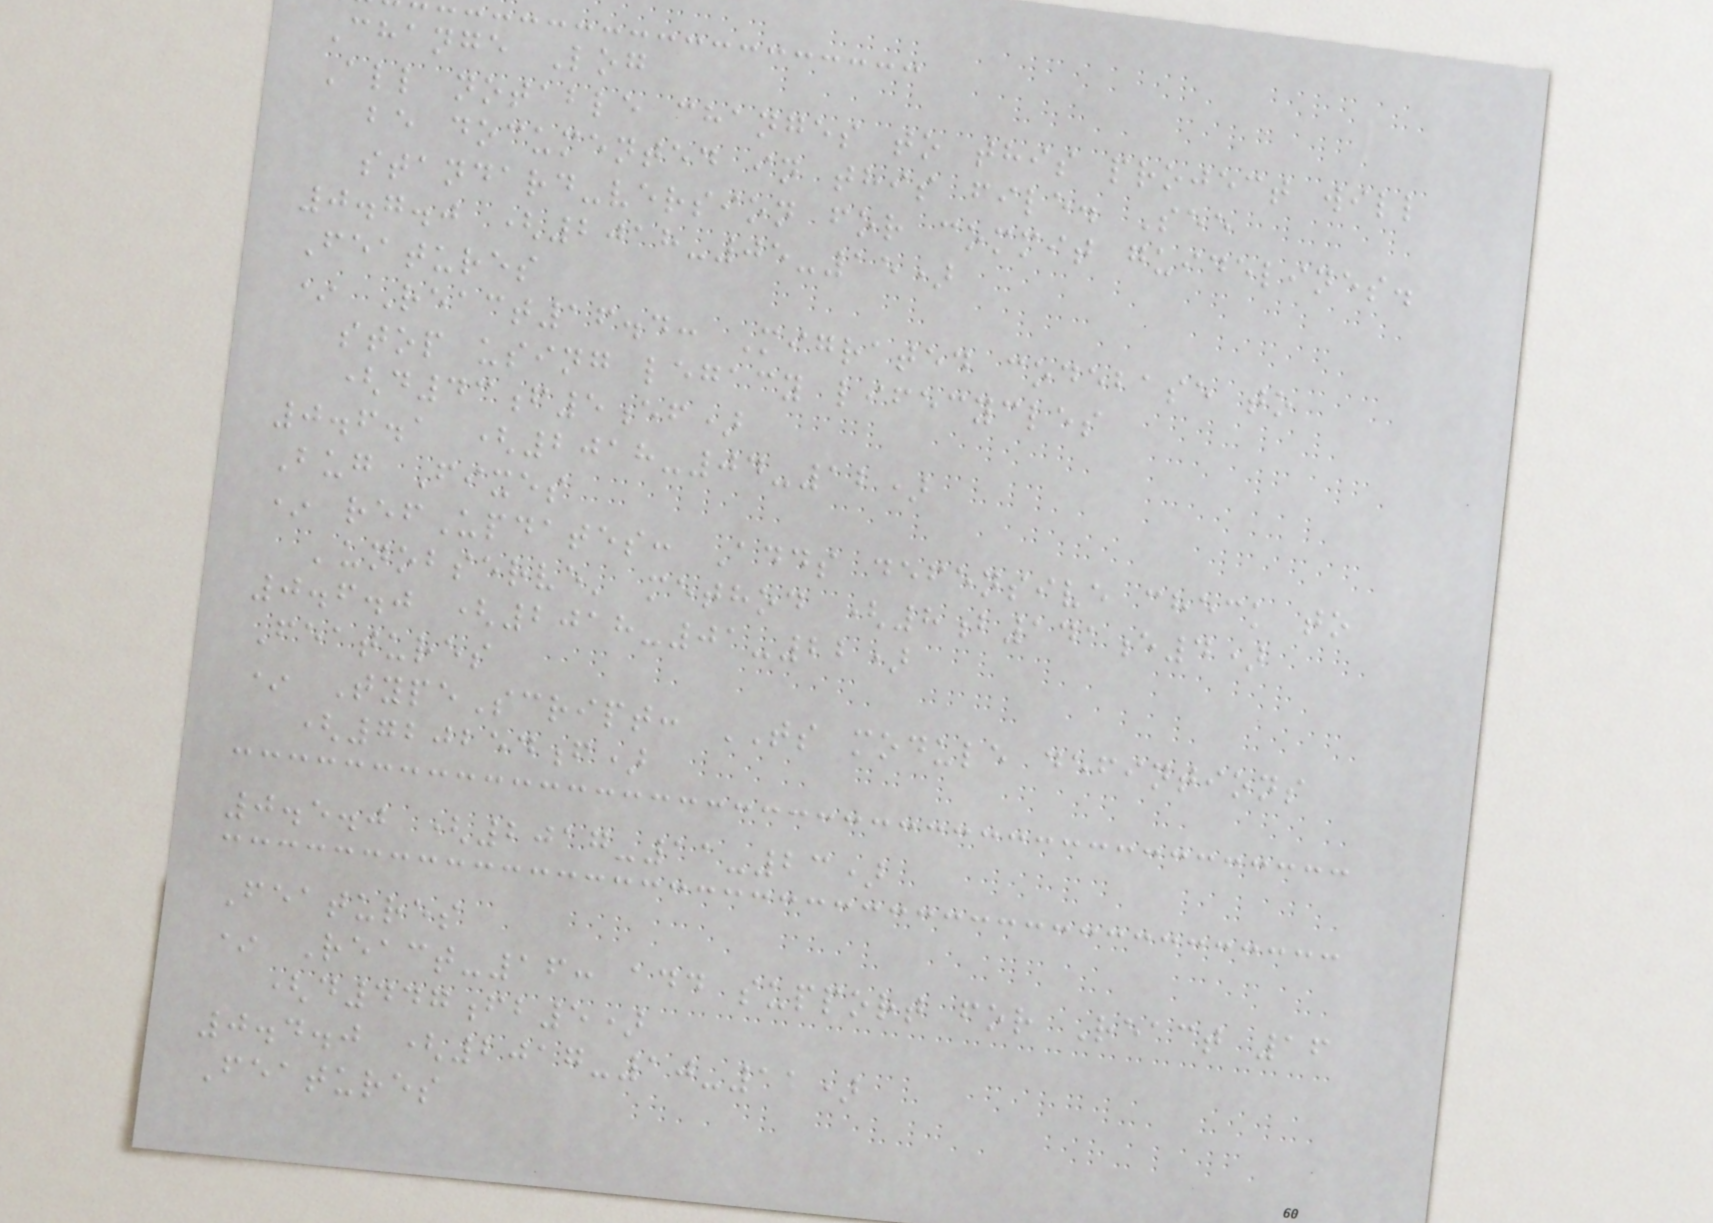Change Log
All notable changes to this project will
be documented in this file. See
standard-version for commit guidelines.
0.7.0 (2018-05-15)
Features
* React16.4: Migrated codebase to
stop using legacy lifecycles
(d43f5ef)
0.6.1 (2018-04-12)
Bug Fixes
* refUpdates: Adds defensive check to
'unobserve' method (8b141e4)
0.6.0 (2018-01-22)
Features
* TypeScript: TS module defintions
(720254f)
0.5.0 (2017-11-23)
Features
* React-16: add support for React 16
(d447fb5)
0.4.0 (2017-10-11)
Features
